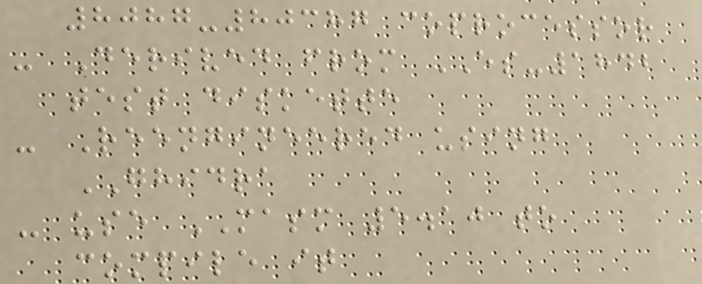8087-80387 coprocessor
- Derived from ES-1842
test diskette
- Reengineered using
GHIDRA
- use MASM 5.10 to
compile it
